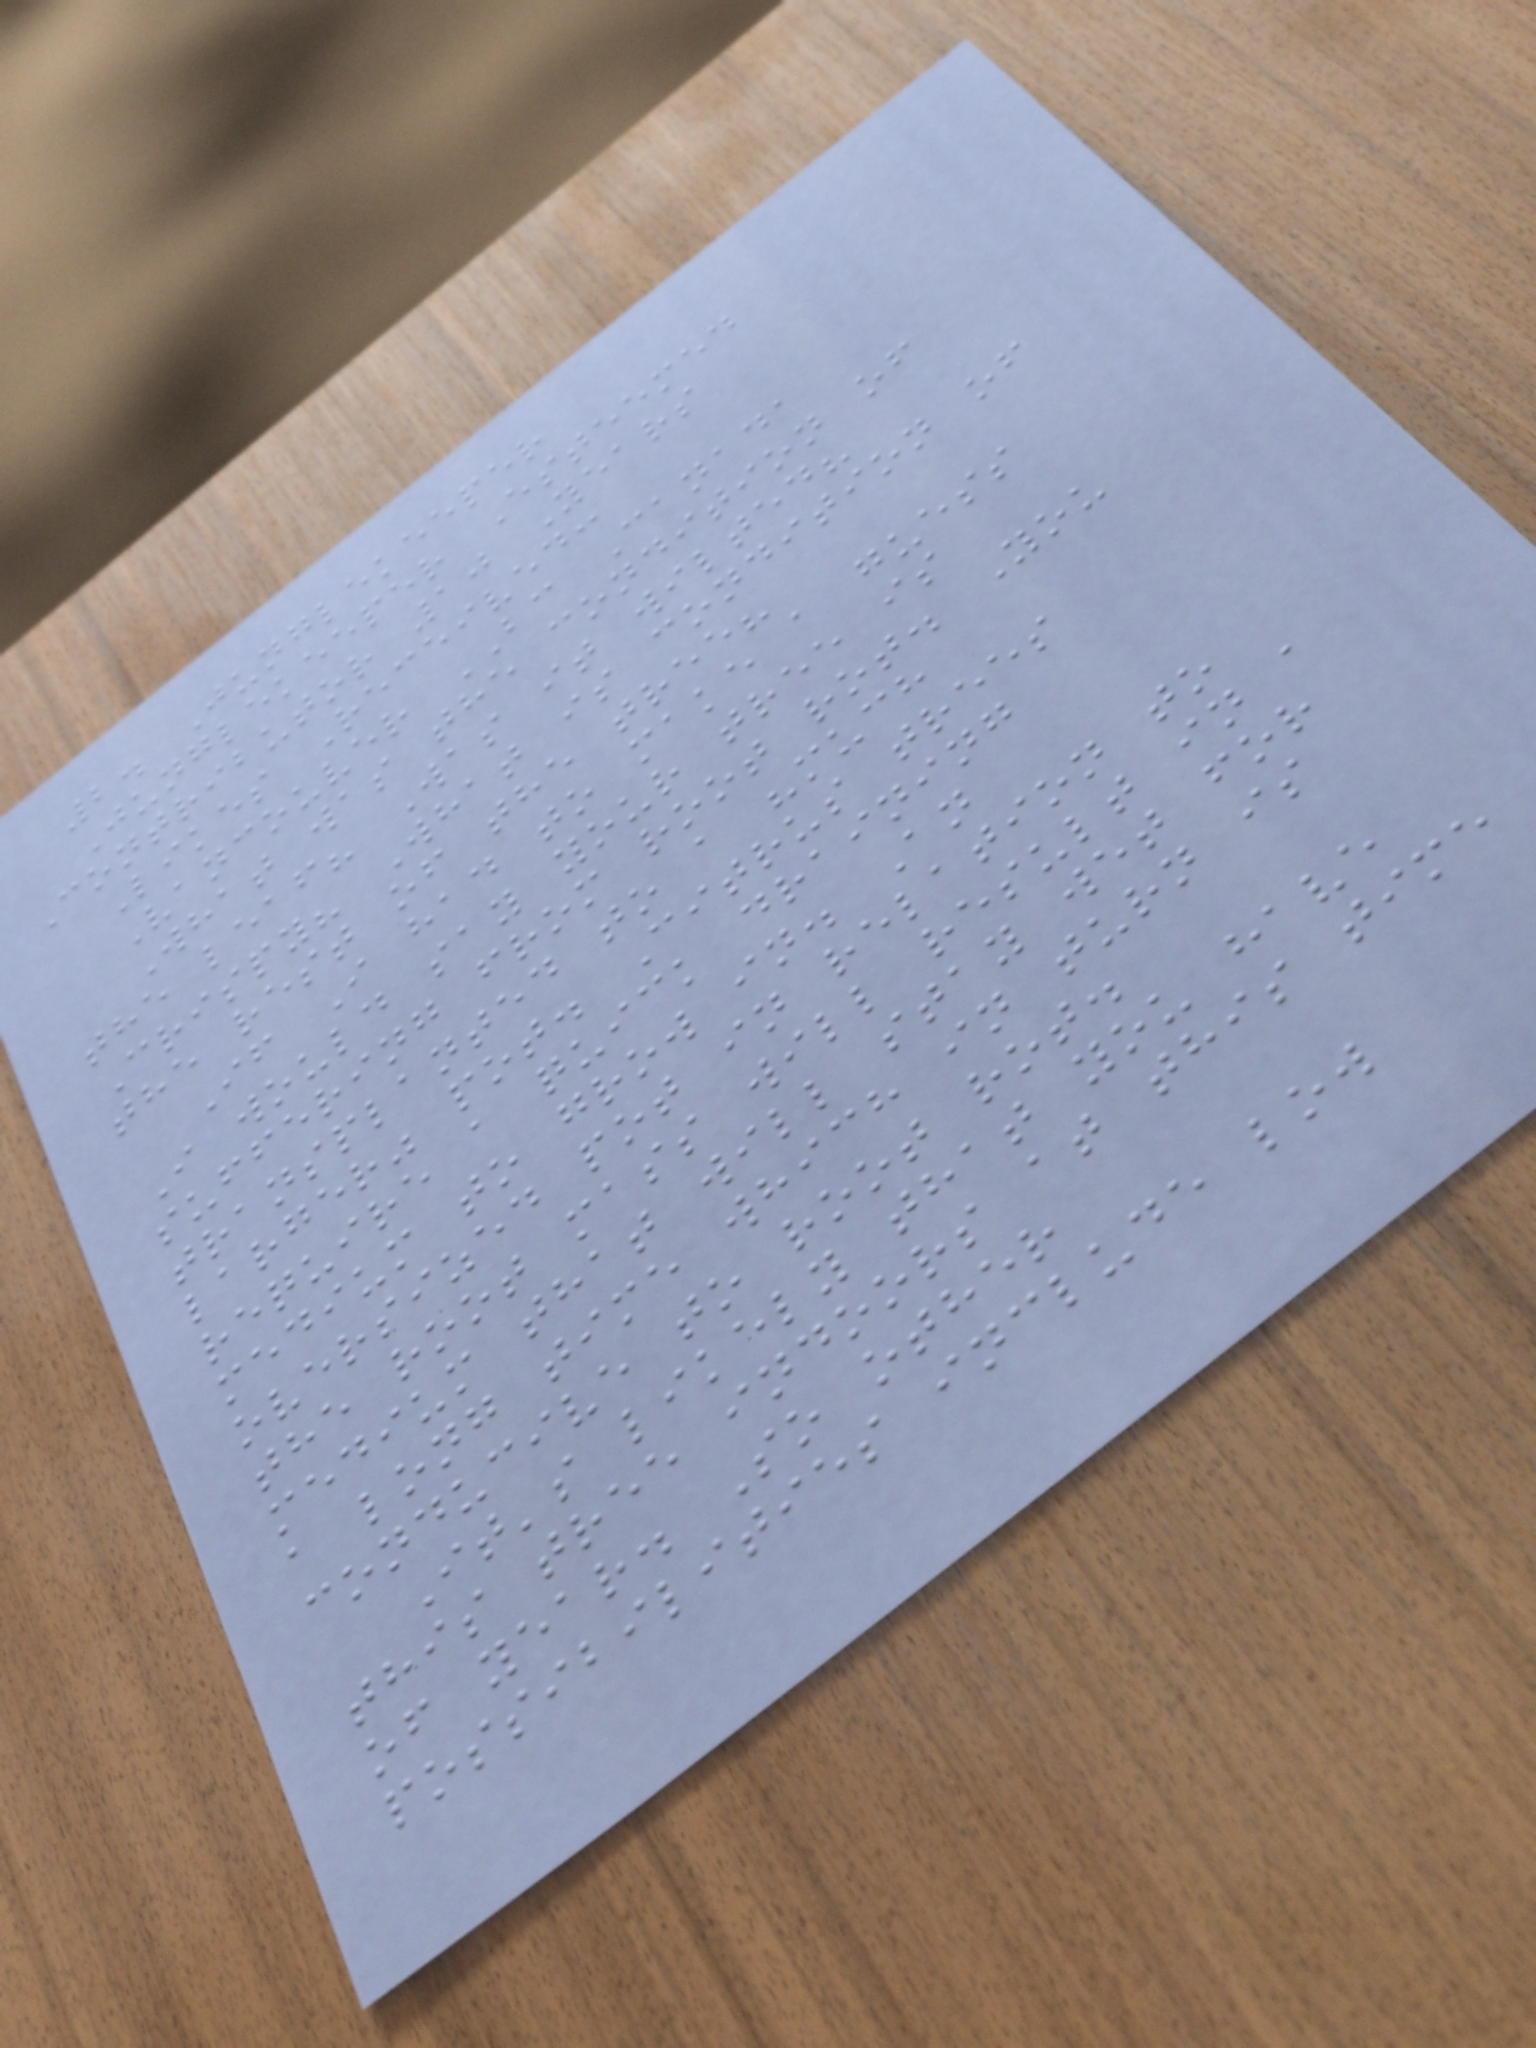2. Junglekeeper
Junglekeeper Esteemed
Contributor 10 Years
Likes Received:
Vancouver BC Canada
What was the condition of
the leaf? Was it wilted?
Crispy? What is condition of
the rest of the tree?
If I had to make a guess
I would say your tree is
suffering from root rot. You
transplanted to a "much
larger" pot. Citrus trees
require a quick draining
medium to grow in. An
oversized pot in relation to
the root mass will result in a
medium that will stay wet for
a long time which in turn is
conducive to root rot.
It's likely that you have
this tree indoors at this time
of year. So other
possibilities include low
